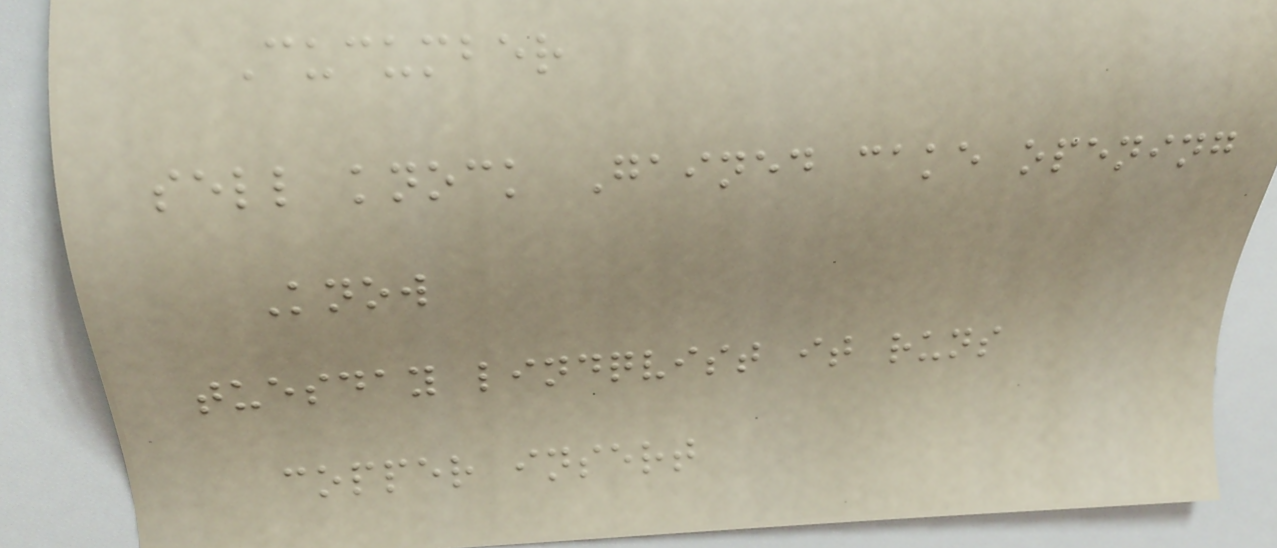Cucumber
sell knock Gained cake opening
Know
tuesday lindqvist it runs
copper insert
